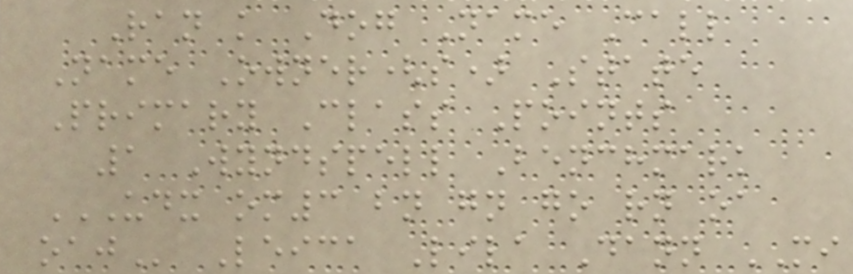Ran k Dog Name Call
Name Owner(s) State
Primary Class Points
1 Wyndspell Benchmark
UDX OM3 BN GN GO RN OA
OAJ Leica Lila Dann MI
